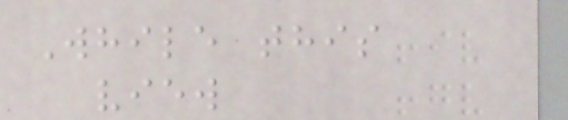While this
view
